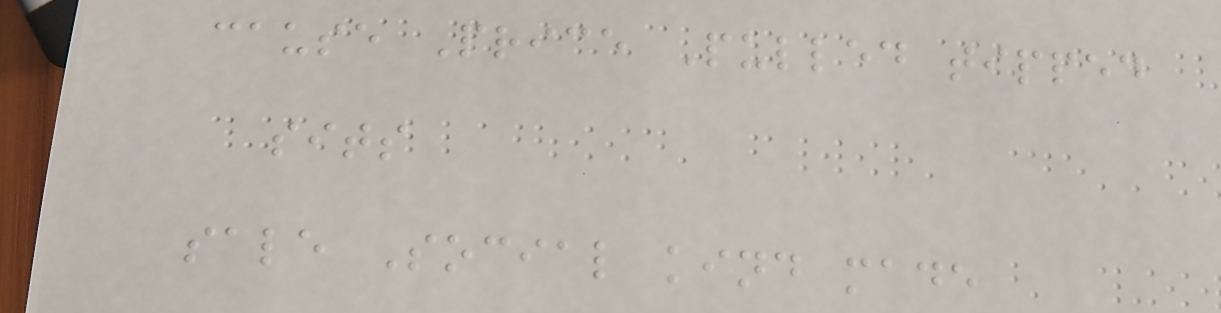cause Price Pulled tipped
sits
sale Social kind made
